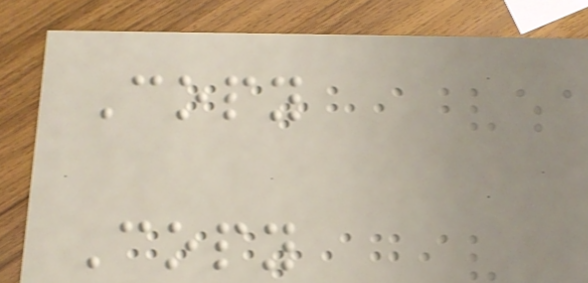Copy
Copy
